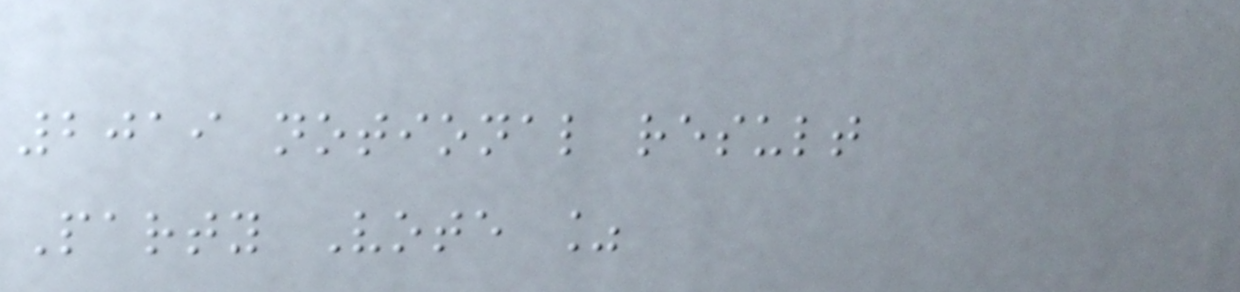2019 notional result
Party Vote %
